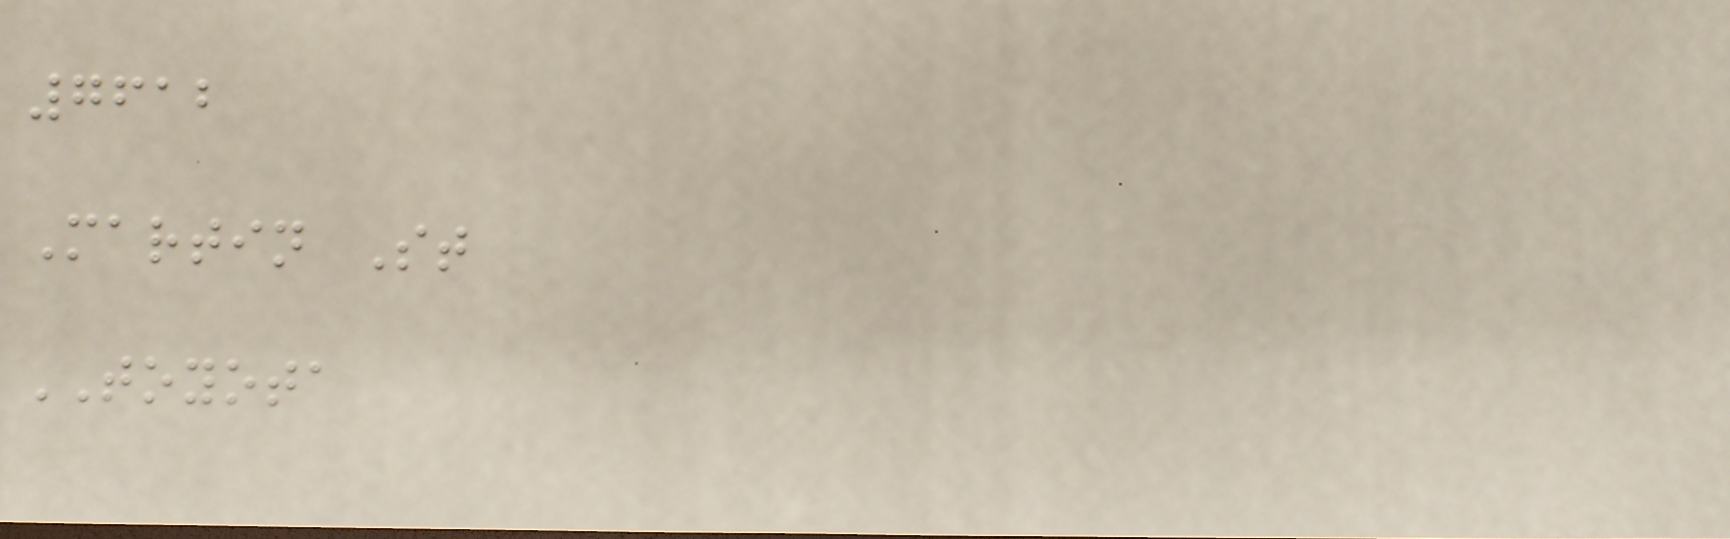7612
Martin St
TOYOTA
